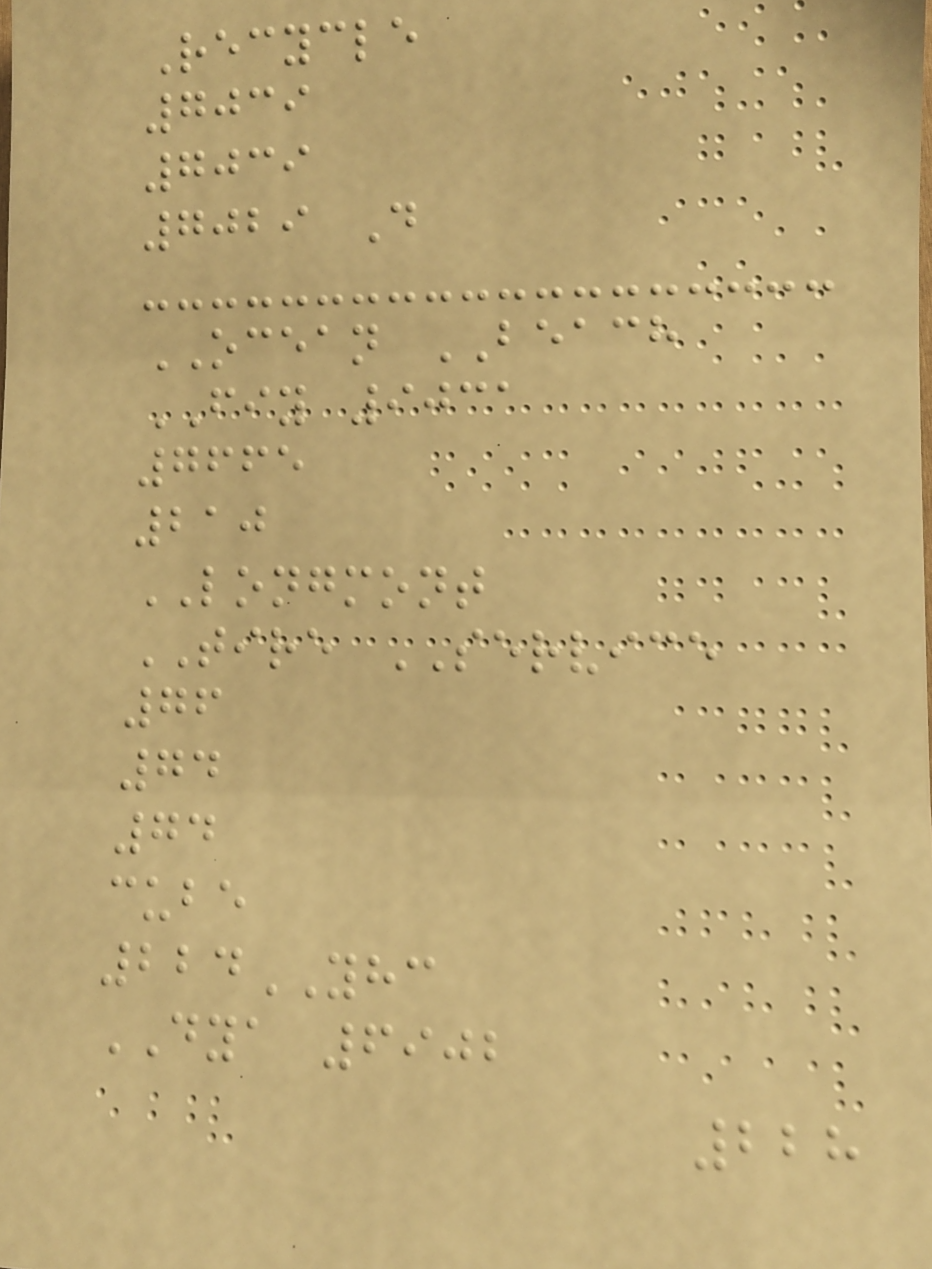Recycle
7039
7039
7029 D
OCEAN BEACH
FIY 9031
7665
210
LONGMONT
TIRE SERVICE
76
74
74
cube
224YHC
DYA 6902
228
